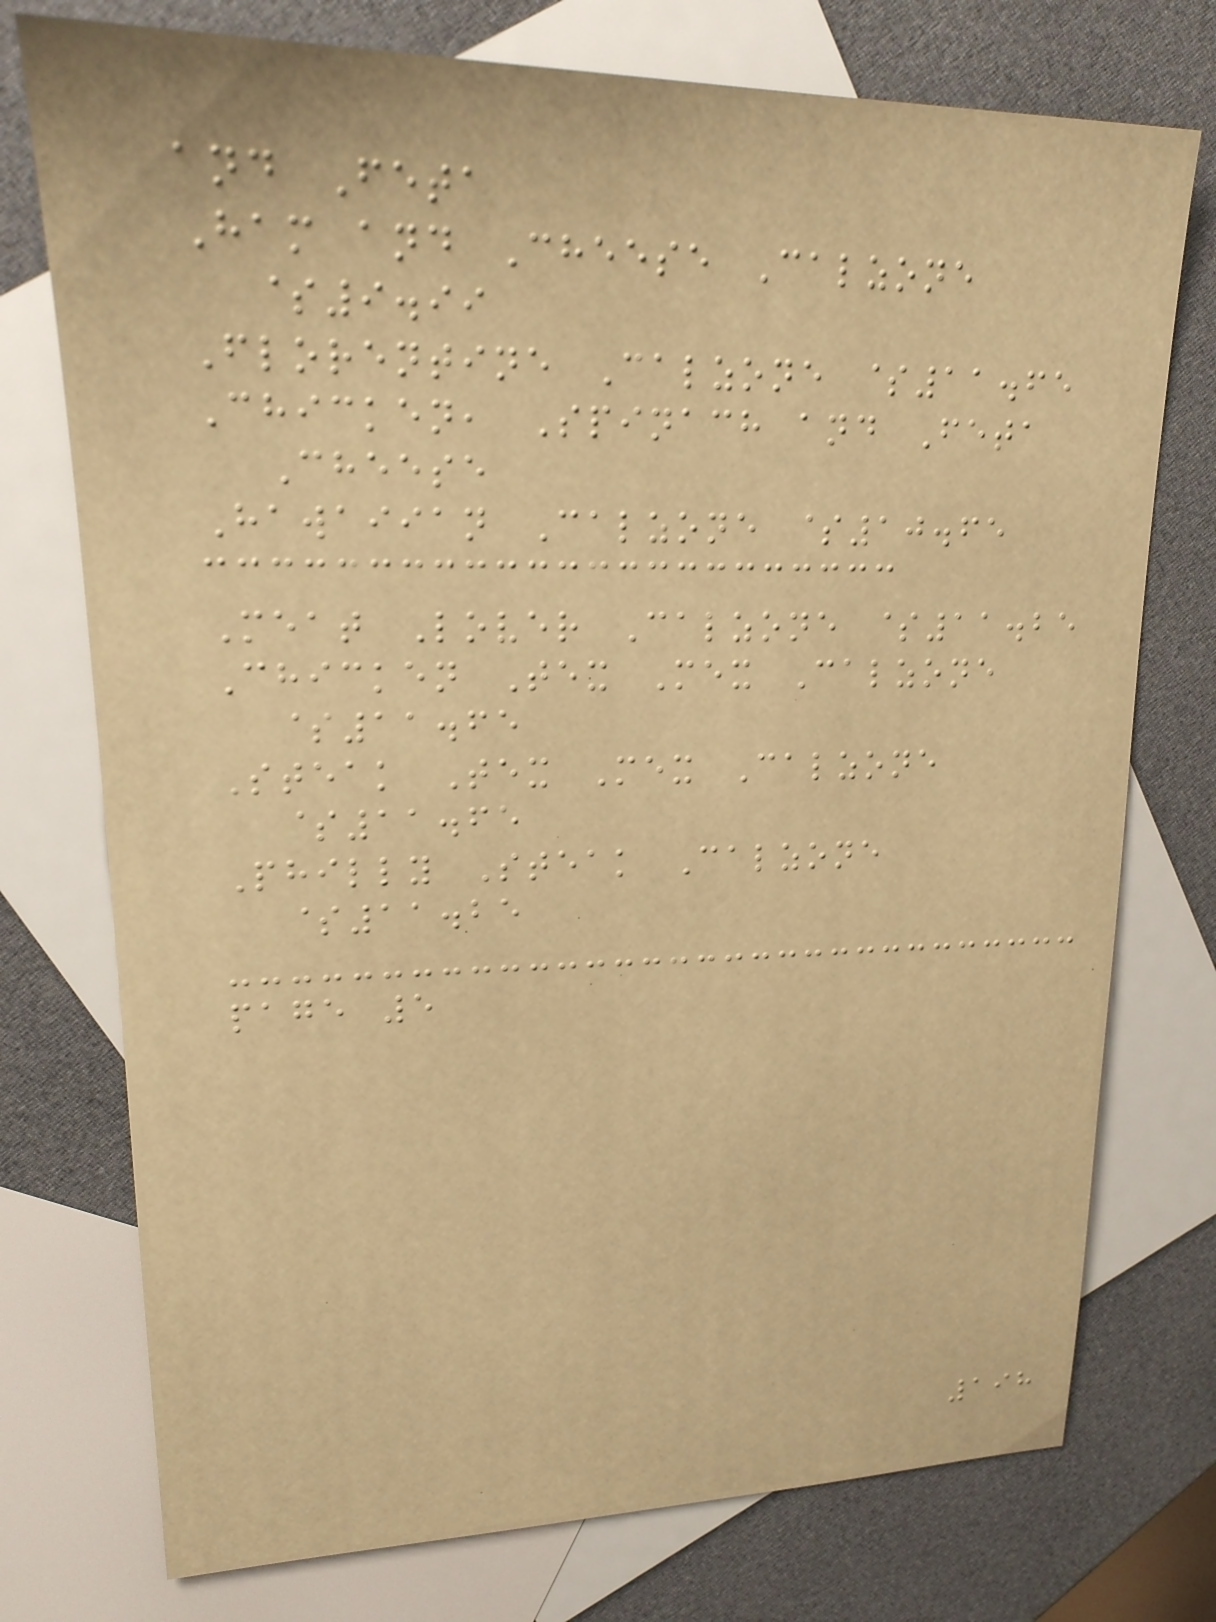and Feta
Ham and Cheese Calzone
$9.99
Florentine Calzone $11.65
Chicken, Spinach and Feta
Cheese
Hawaiian Calzone $10.65
Meat Lover Calzone $11.25
Chicken Tex Mex Calzone
$11.65
Steak Tex Mex Calzone
$11.65
Philly Steak Calzone
$11.25
page 5
198
